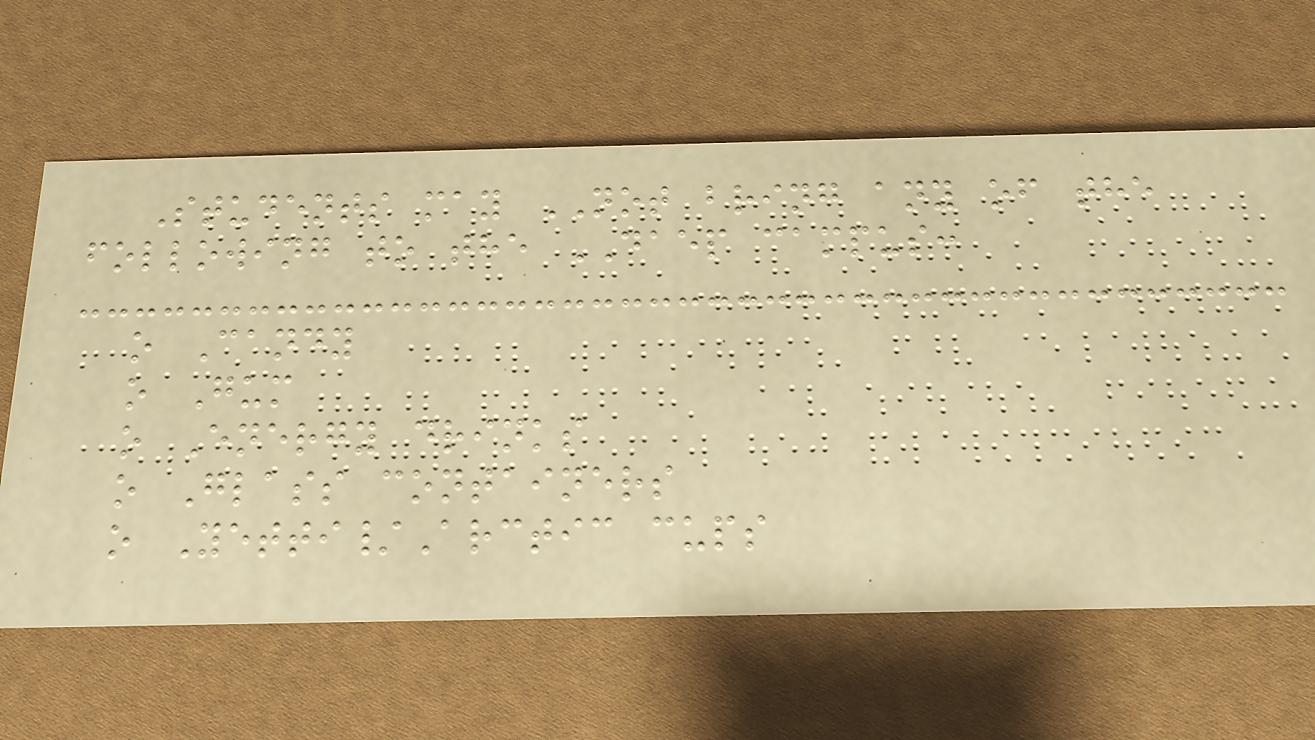Students may NOT bring any of the
following to the DAEP campus:
o Candy
o Gum
o Energy drinks
o Glass containers
o Yetti/Arctic cups
